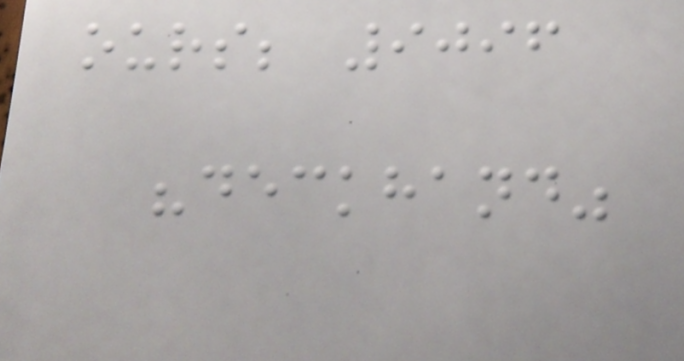ours; 9096
"deckhand"
